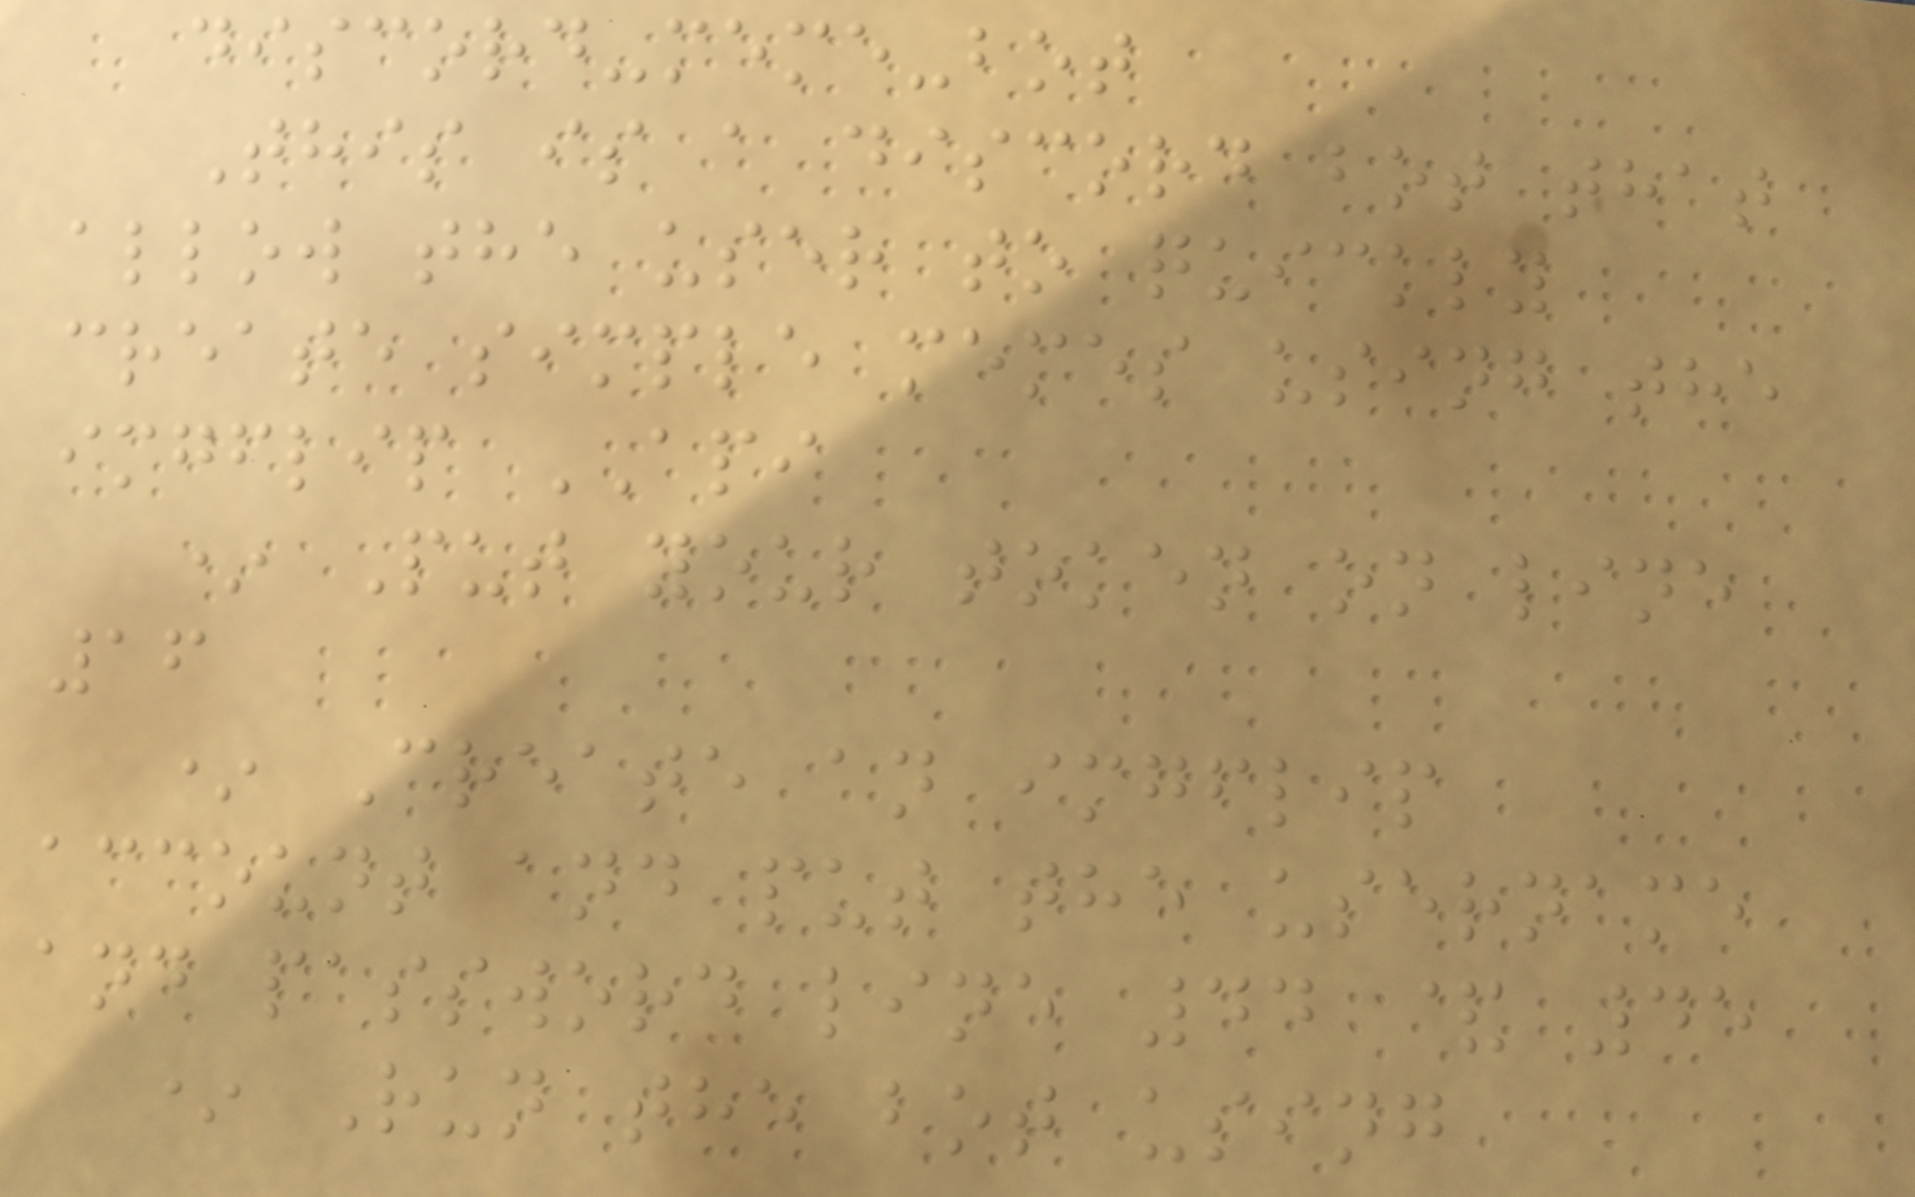discord-meme-bot
This is a discord bot that
allow the user to quickly
create simple memes using the
imgflip API
* Put your token on line
16
* Create an imgflip
account and put the username
and password line 44 & 45
* Run the bot using
